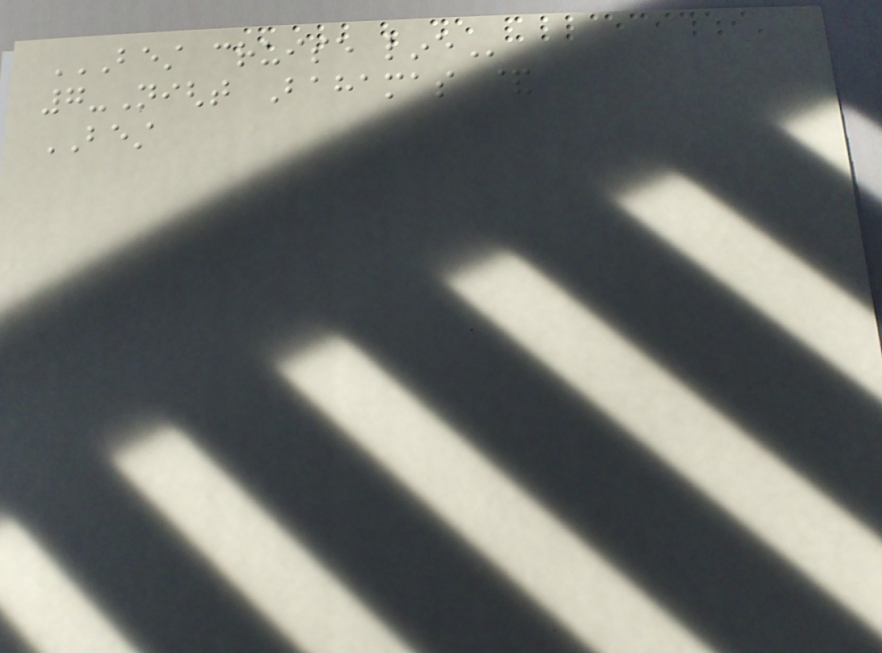BEST CRUISE LINE
7-Night Bahamas &
BEST
